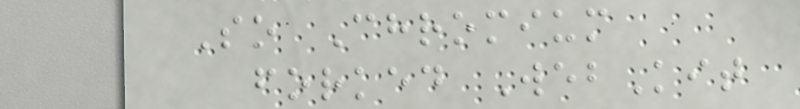So Chromium
forked WebKit
